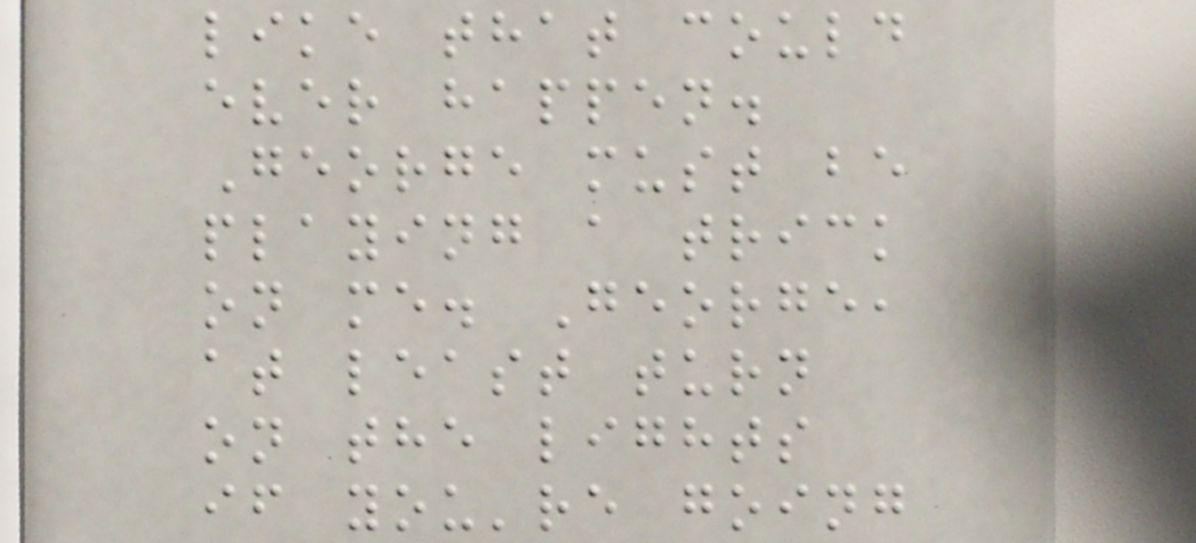like that could
ever happen.
George must be
playing a trick
on me. George,
at least turn
on the lights
if you're going
